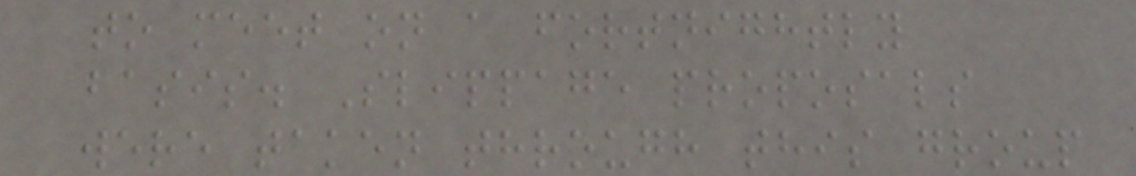to meet on a fortnightly
basis. Slippage proposals
were taken through this group
